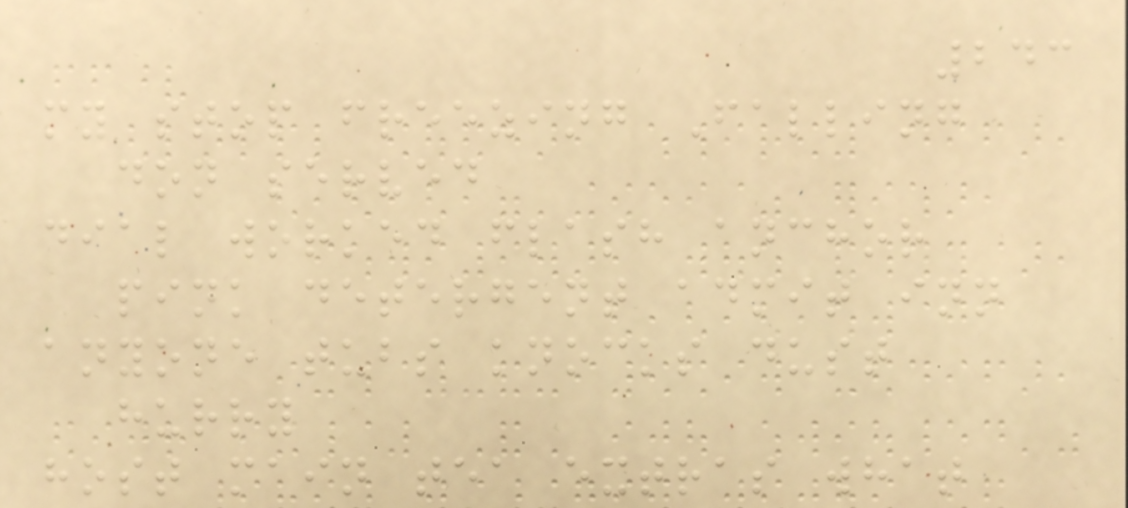243
my stop freezing Falling
don served
dial worked flash anchor
pink detergent admit inn
anyone tubs knocks dust
hurry
host main tea extras what
